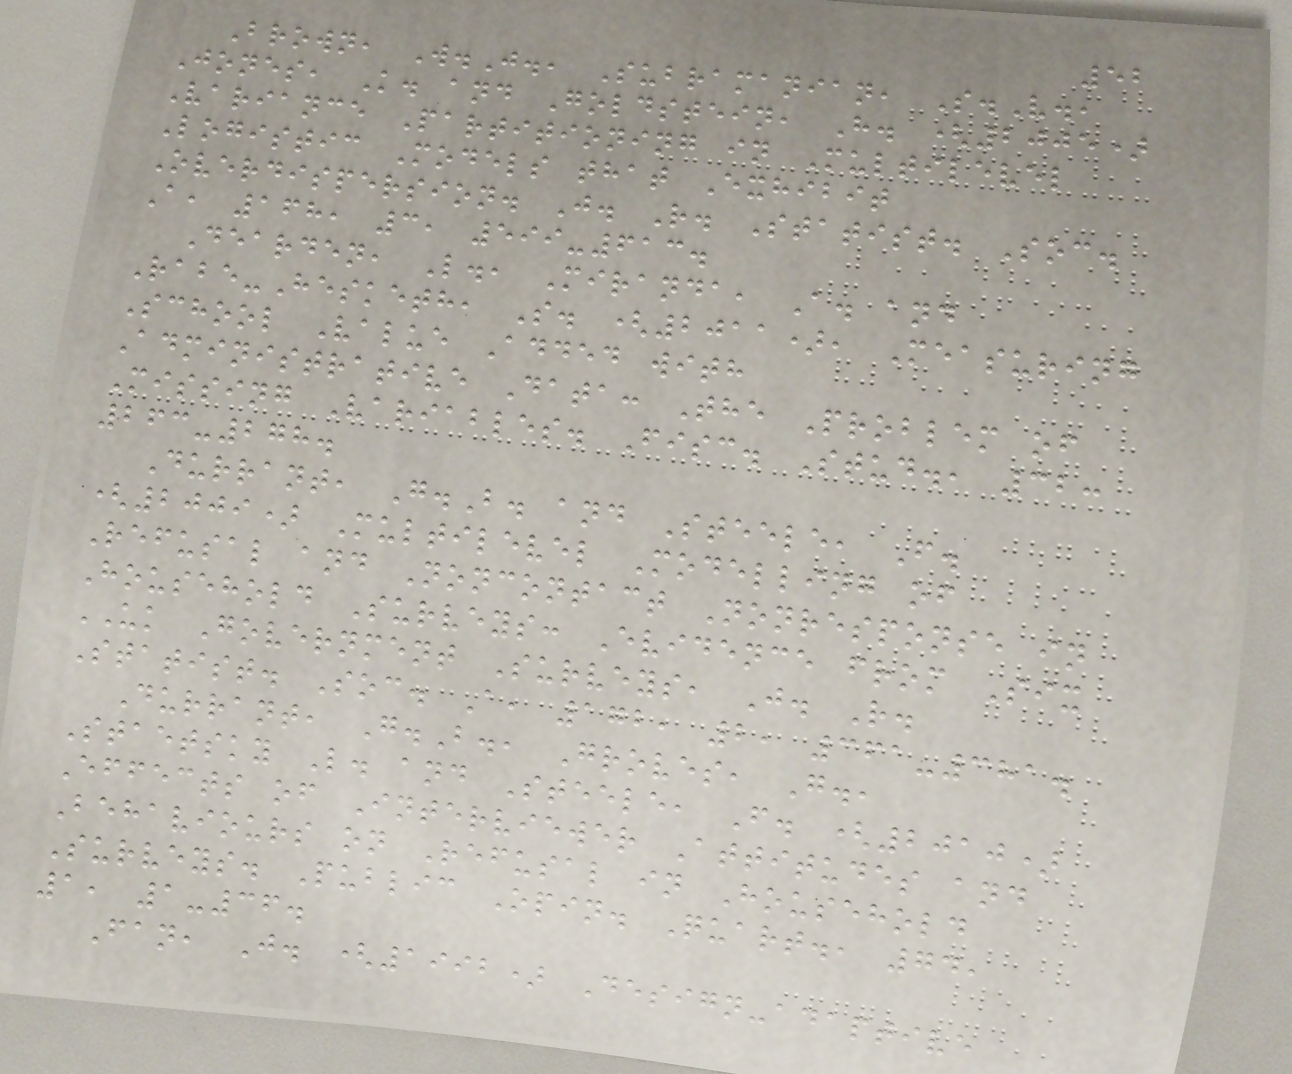52
Brown, W.J., Subramanian, S.V.,
Jones, K. and Goldstein, H. (2005)
Variance Partitioning in Multilevel
Logistic Models that Exhibit
Overdispersion. J. R. Statist. Soc.
A, 168, 3, 599-613.
Dearden, L., Miranda, A. and
Rabe-Hesketh, S. (2011), Measuring
School Value Added with
Administrative Data: The Problem of
Missing Variables. Fisc. Stud., 32:
263-278.
Durrant, G.B. and Steele, F.
(2009) Multilevel Modelling of
Refusal and Noncontact Nonresponse in
Household Surveys: Evidence from Six
UK Government Surveys, J. R.
Statist. Soc. A, 172, 2, 361-381.
Durrant, G.B., Groves, G.,
Staetsky L. and Steele, F. (2010)
Effects of Interviewer Attitudes and
Behaviours on Refusal in Household
Surveys. Public Opin. Quart., 74,
1, 1-36.
Fan, J. (1992) Design-adaptive
